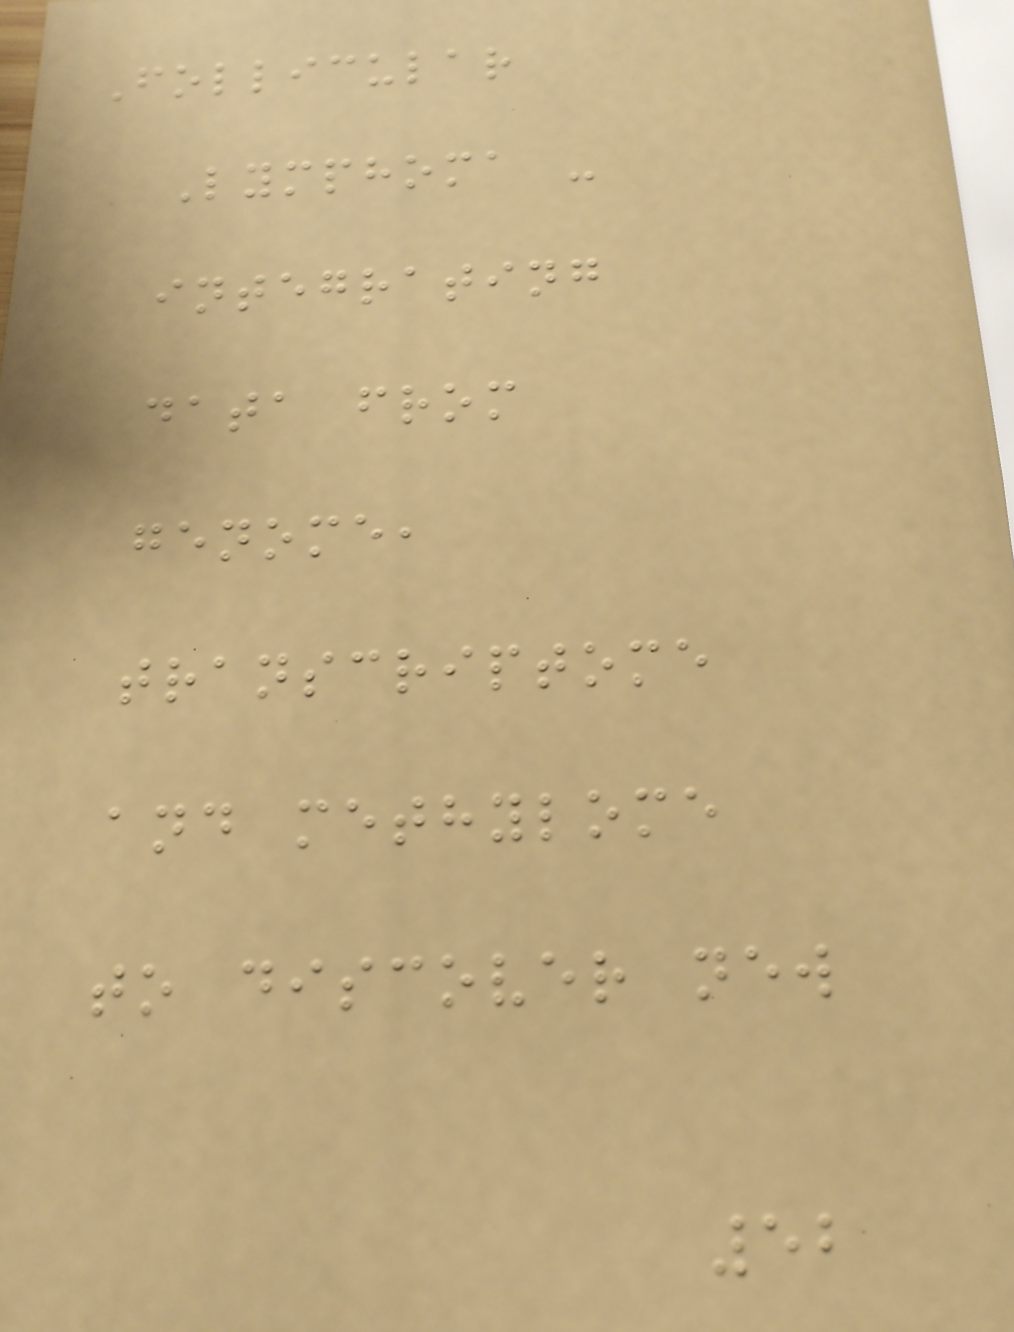Follicular
Lymphoma -
integrating
data from
genome,
transcriptome
and methylome
to discover new
52
